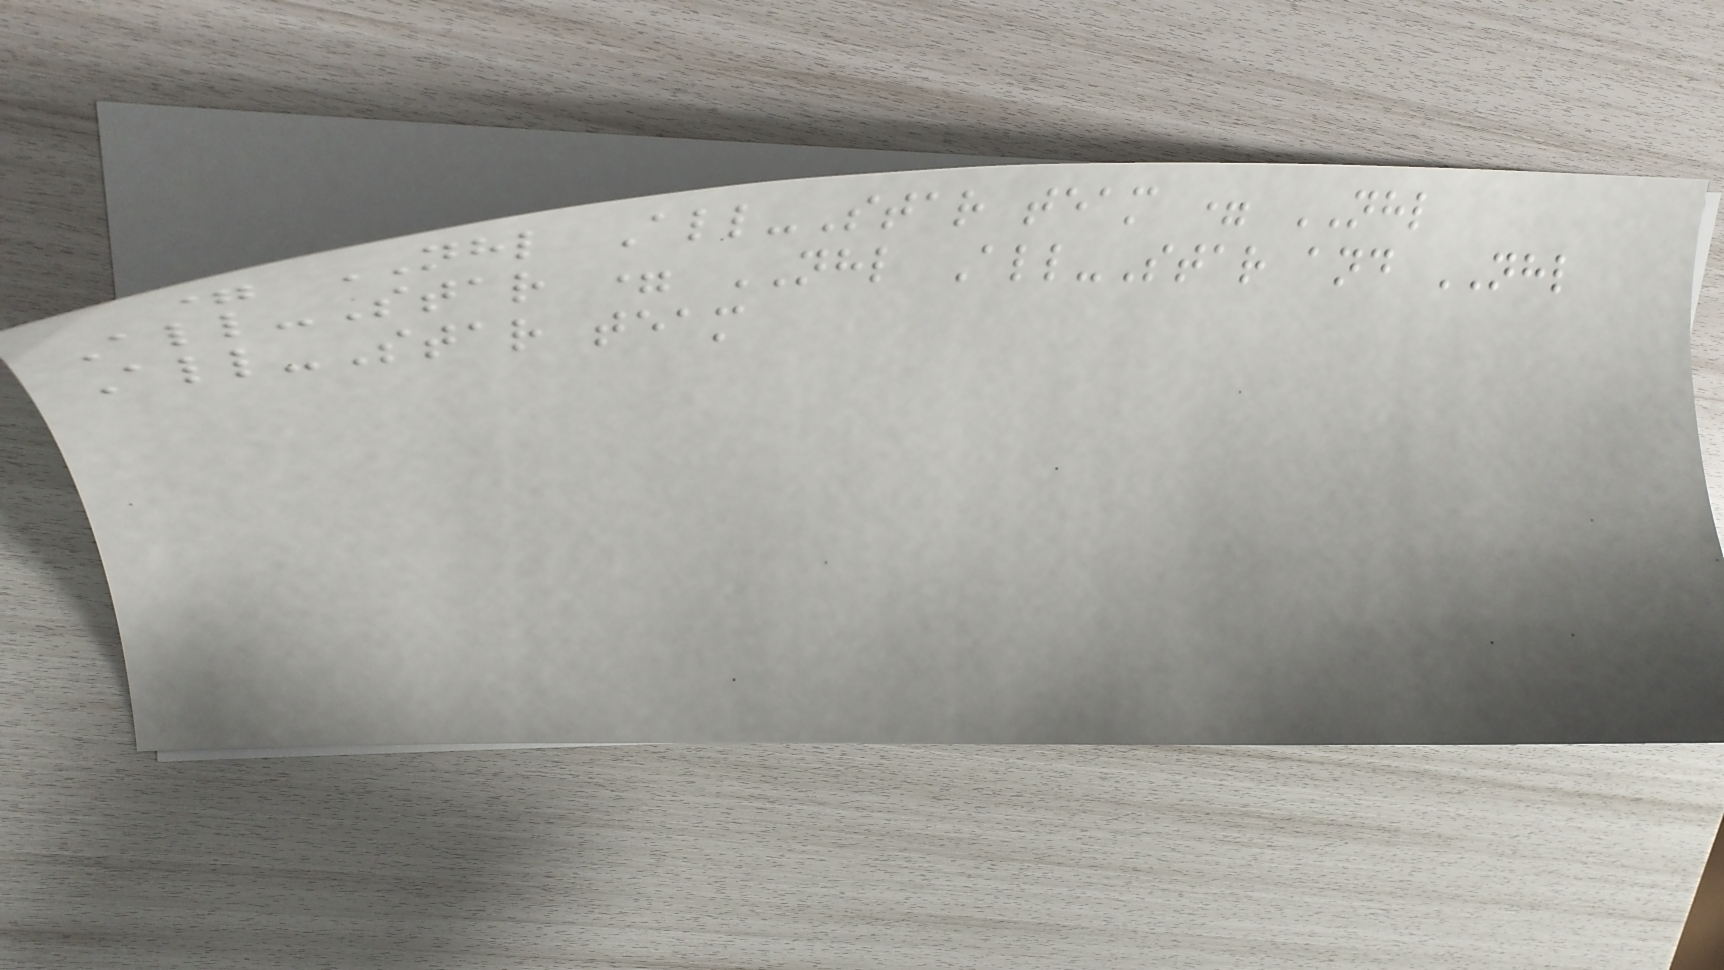= NHL All-Star team = NHL
All-Star = NHL All-Star and NHL
All-Star team
